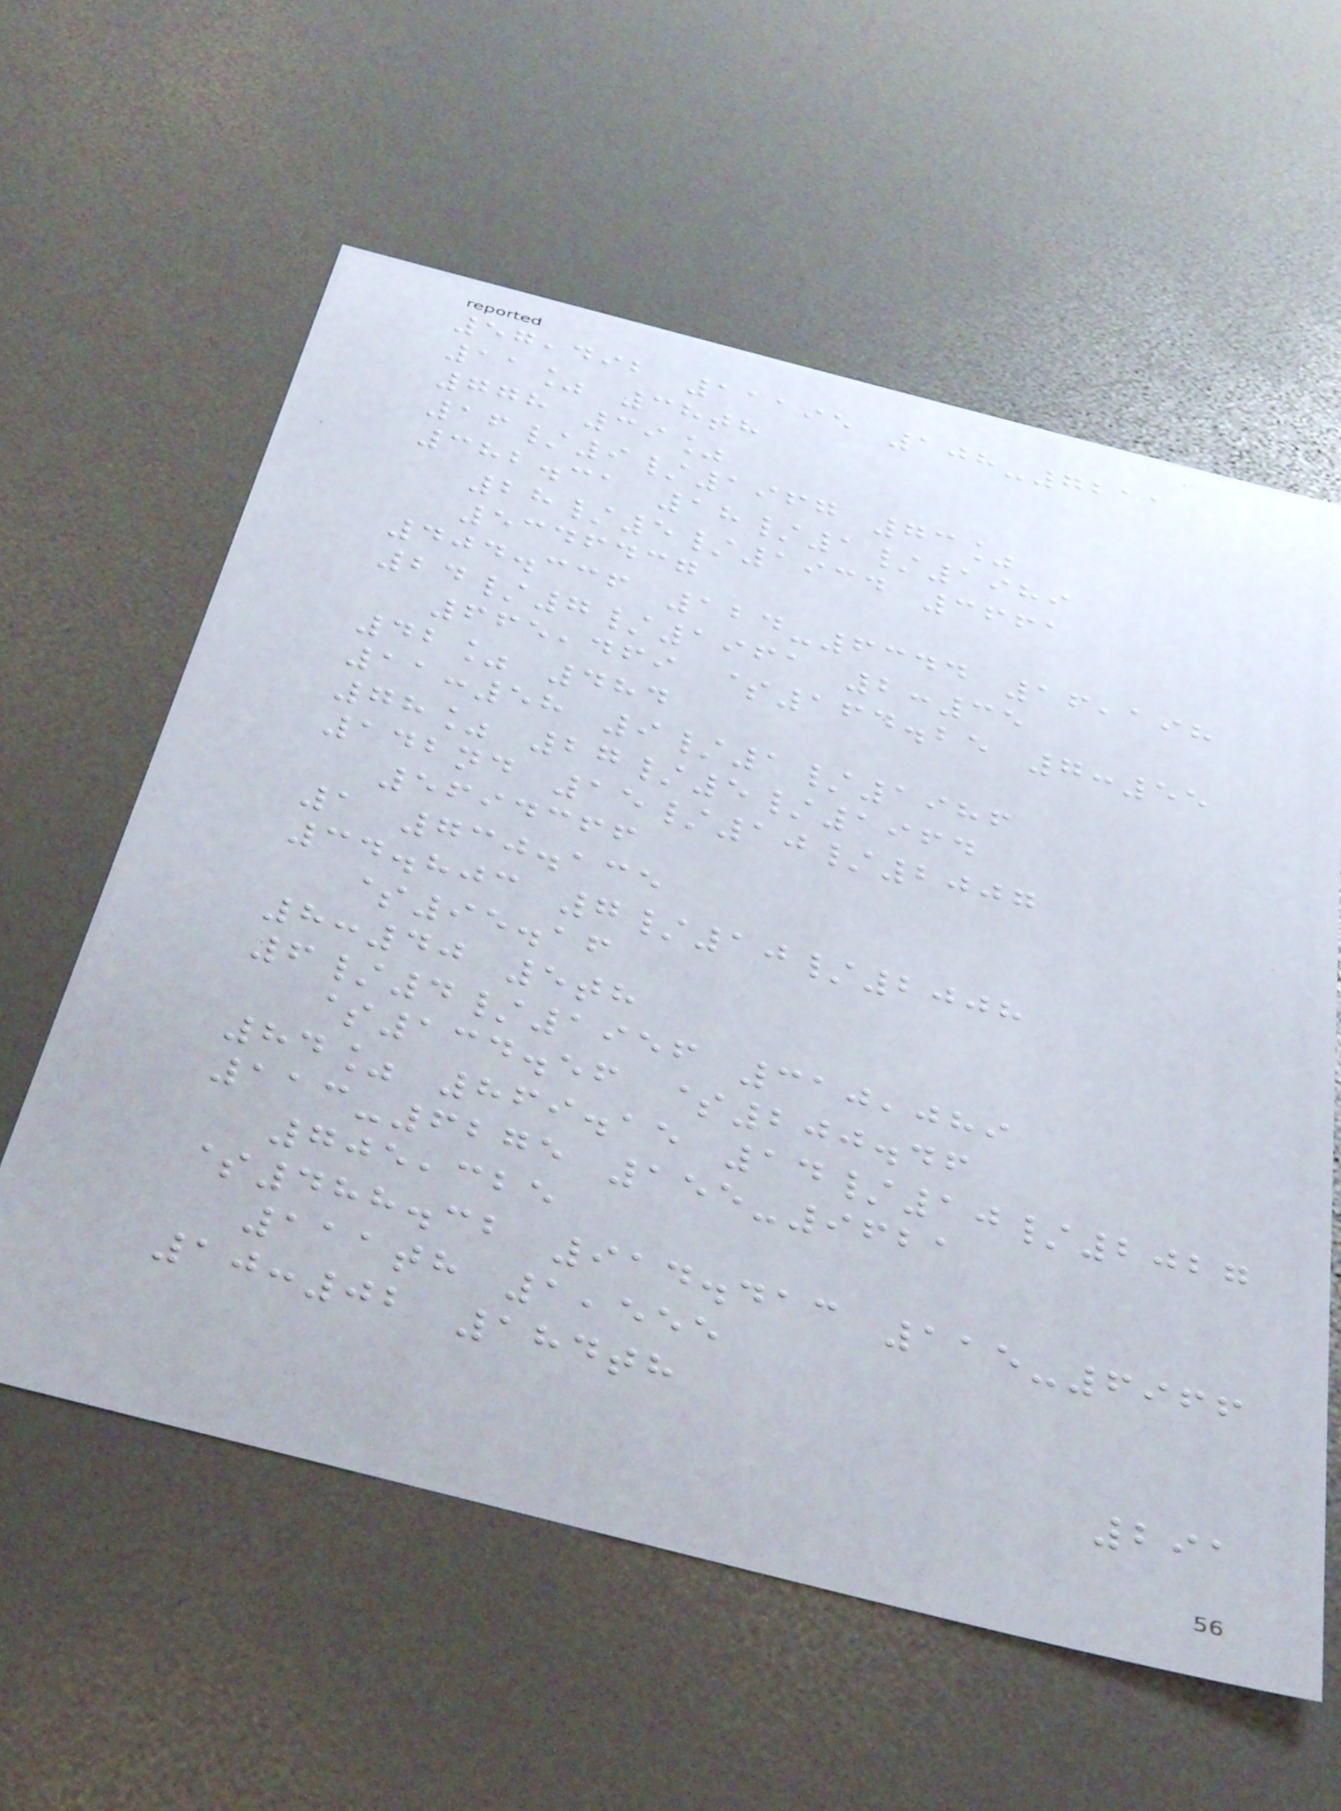57,492 11195 108-7211
11% 38th
778 39%
16/9/1967 73%
382.31 18/1/1989
28/5/1934 3661
5346437
404.336 124-6344 16,198
24/7/1961 2:35
665,469 $164.25 7:55
42% 484
11:58 9/1/1986
78% 27/5/1964
142nd 15/10/2007
5694366
1 730.135
34.803 7/10/2008
$95.16
8:40 5th
6/4/1956 310,089
$134.56 $200.46
84% 869.15 14/10/2027
113-6275 155-9621
705,325
$488.32 914.413 115-6966
111th 1,555
10:02 184th
291
